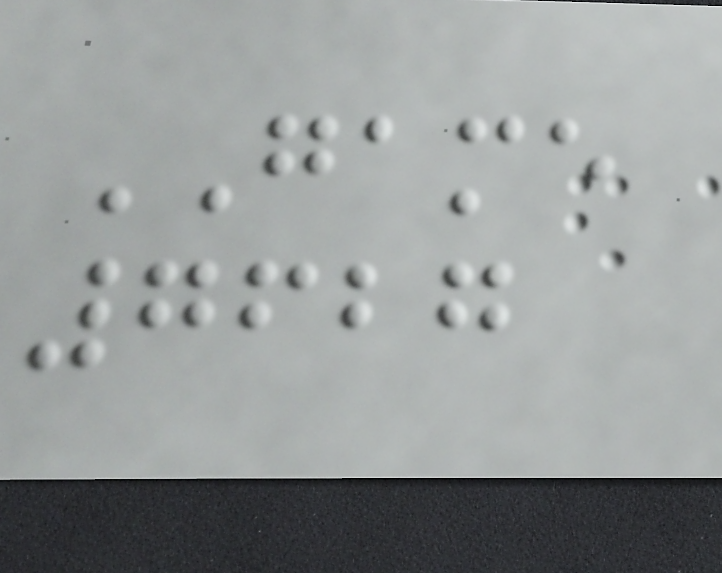GAME
7627
